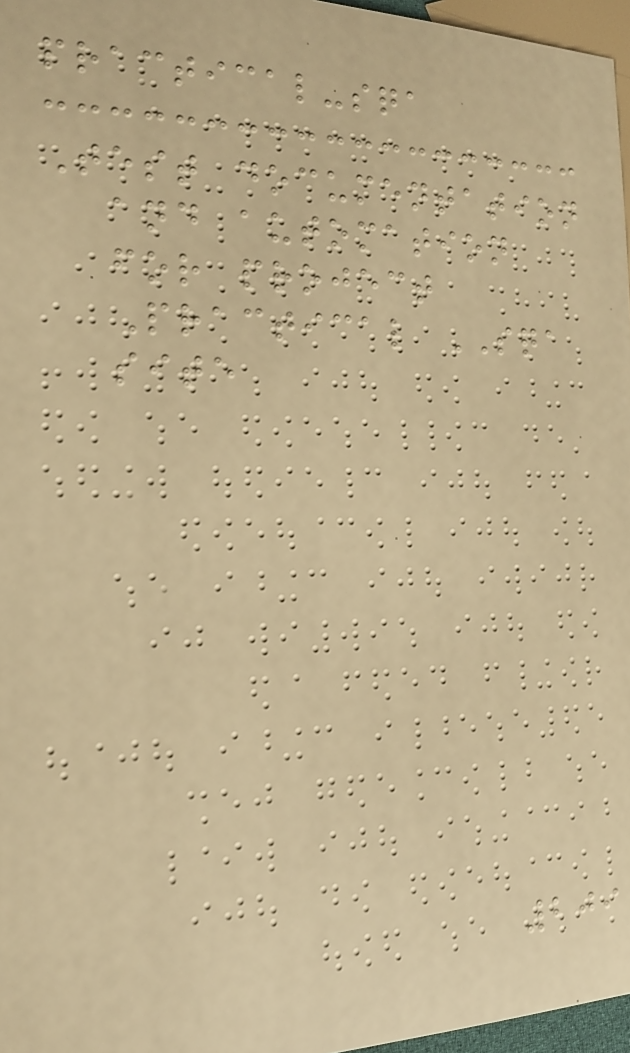practical-sqa
Test documentation
and automation
for project
Practical SQA
site
209
